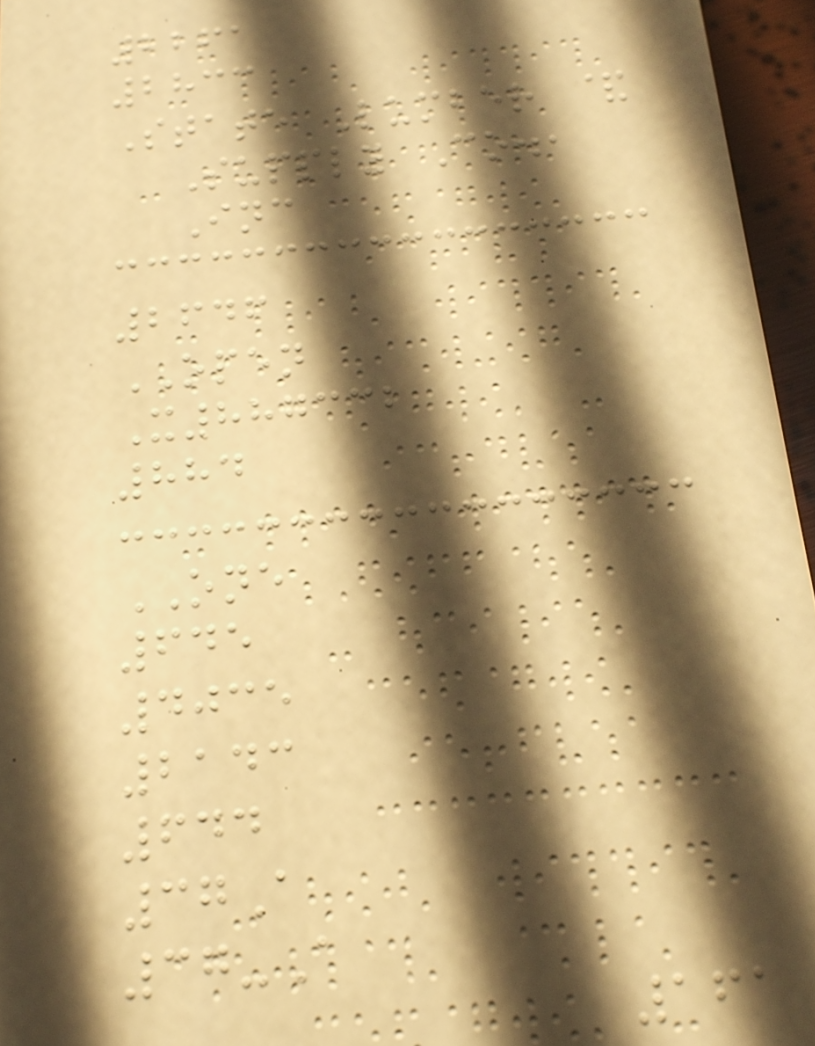2261
2833
State Lumber &
Supply Co.,
Inc
2646
OPEN
X887332
884
ONE
645
4035
2143
644
37A
37-A
161
